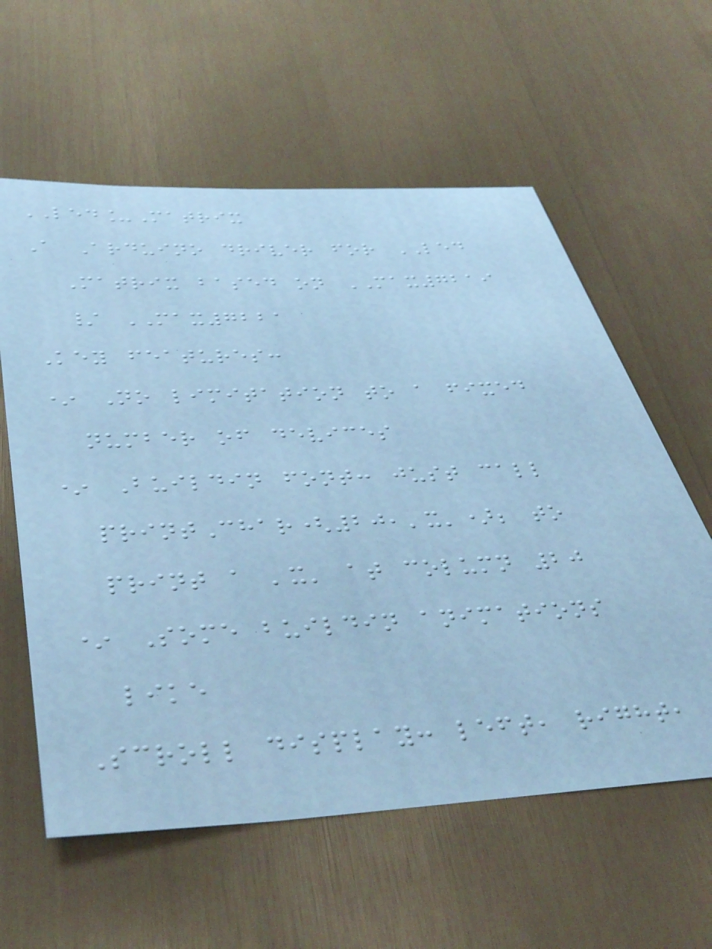LED_Matrix
A Arduino driver for LED
Matrix based on MAX7219
/ MAX7221
Key features:
* No limitation to a fixed
number of devices
* Buildin font: just call
printChar(20,'x'); to
print a 'x' at column 20
* Some buildin animations
like
Scroll display: left, right,
